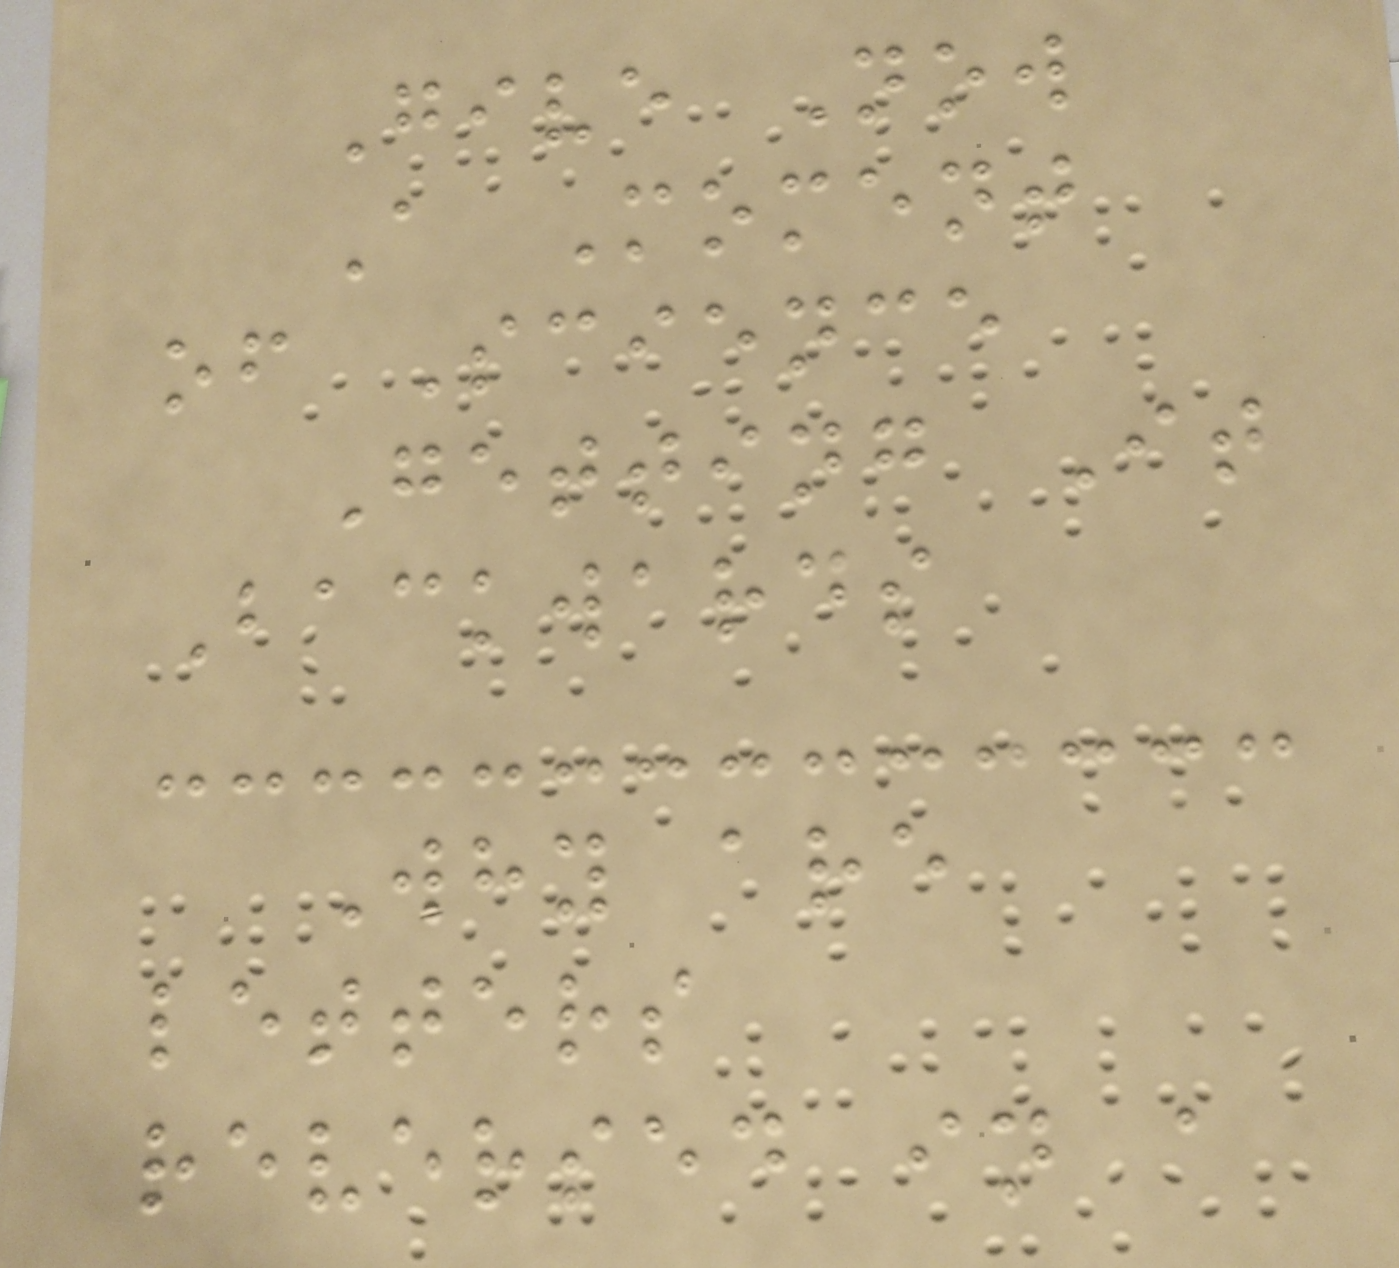Give Now
A Moment
of Science
Getting It
Backwards
Why are
letters
reversed in a
